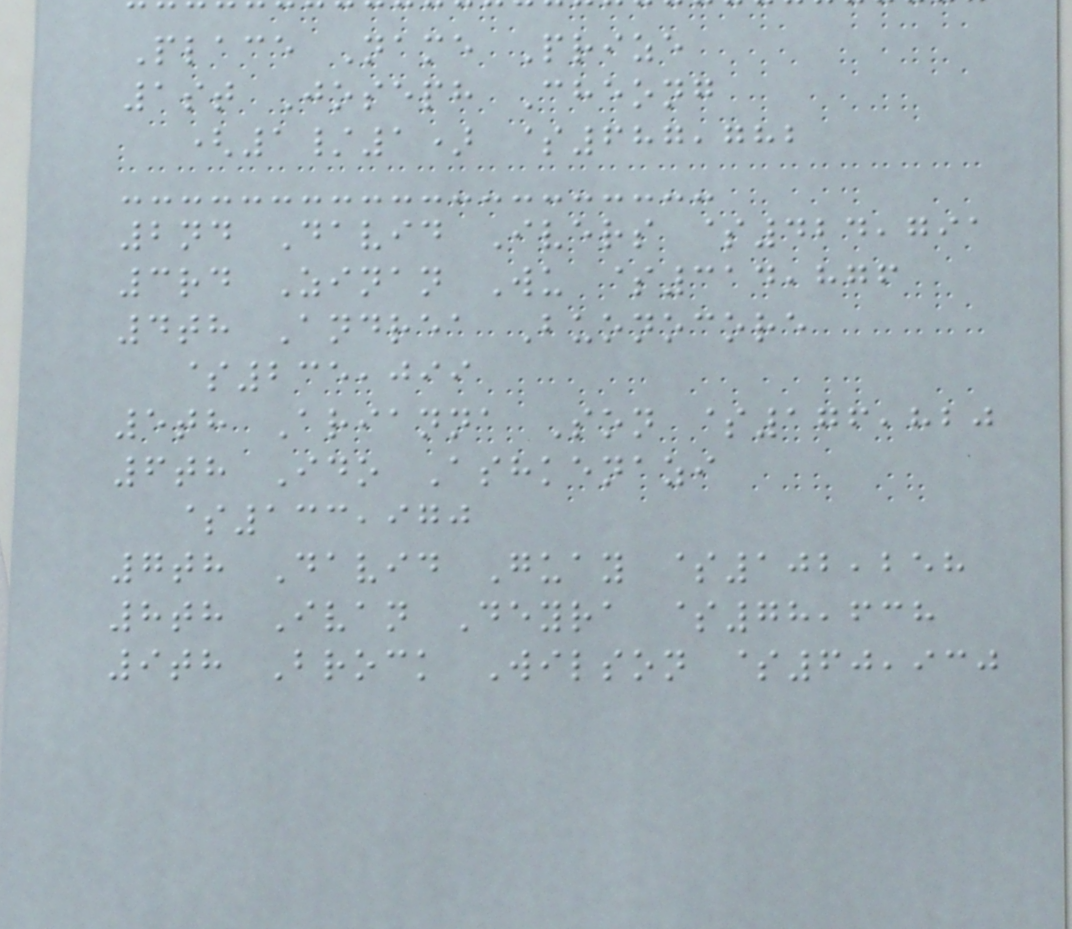Place Name Prize
1st Joseph Cheong
(1/1) $687,782
2nd David Ivers $424,791
3rd Zinan Wu $314,876
4th Andrea Buonocore
$235,099
5th Arianna Son $176,820
6th Ido Ashkenazi
$133,970
7th David Guay $102,258
8th Ivan Deyra $78,638
9th Brock Wilson $60,930
